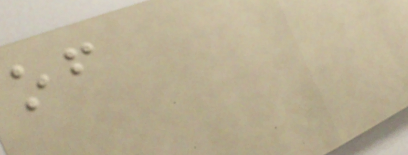of
